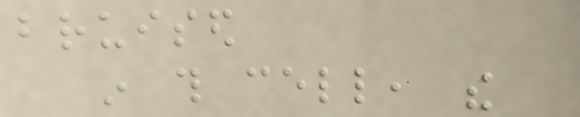bruised
in this cell, the
